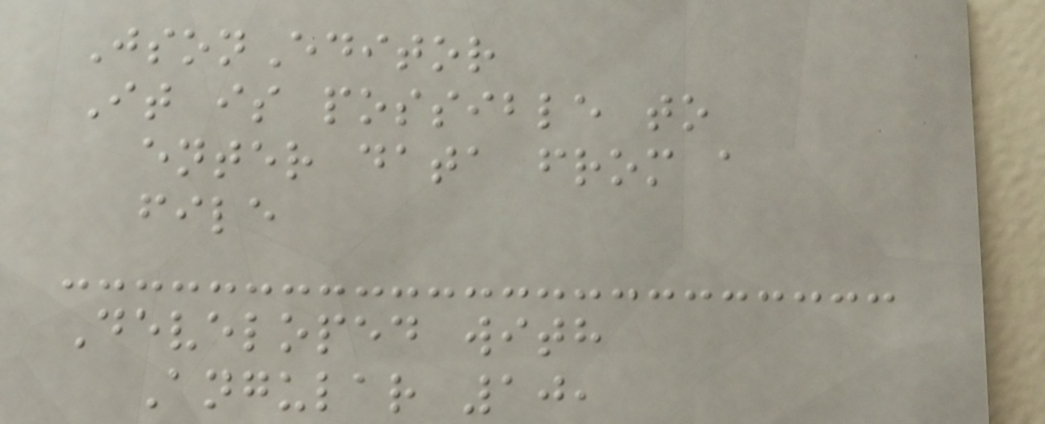JsonEditor
It is possible to
enter data from a
file
Developed with
Angular 10,
